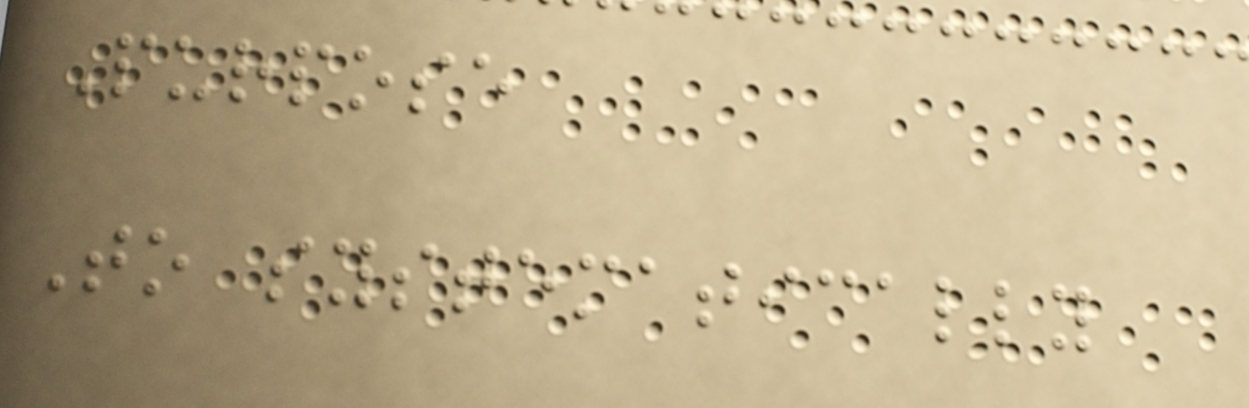Purpose
To systematically
